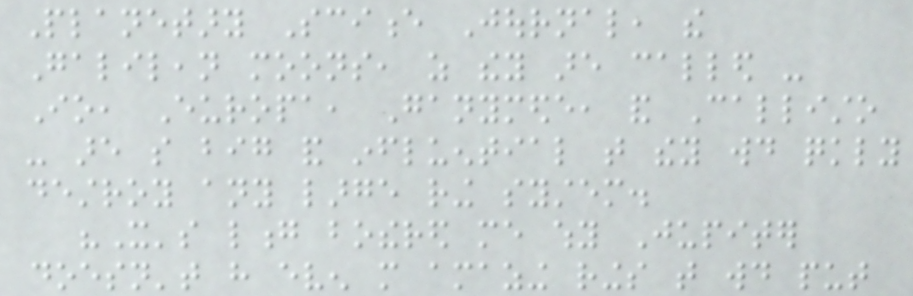Planetary Science Journal, the
Galilean moons, as they are called -
Io, Europa, Ganymede, and Callisto
- are so big and influential that they would quickly
destroy any large ring system.
"It's long bothered me why Jupiter
doesn't have even more amazing rings that would put
